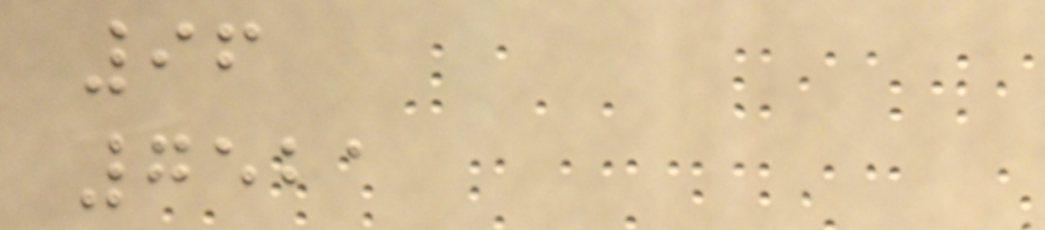96
7521
